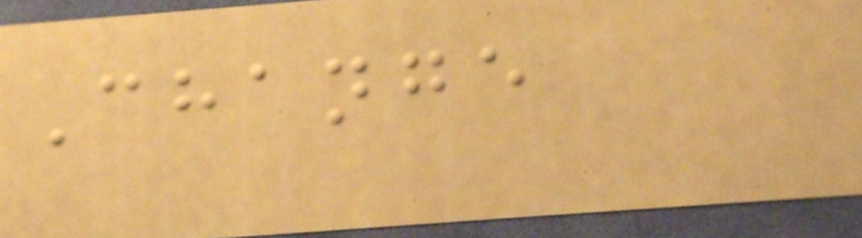Change
